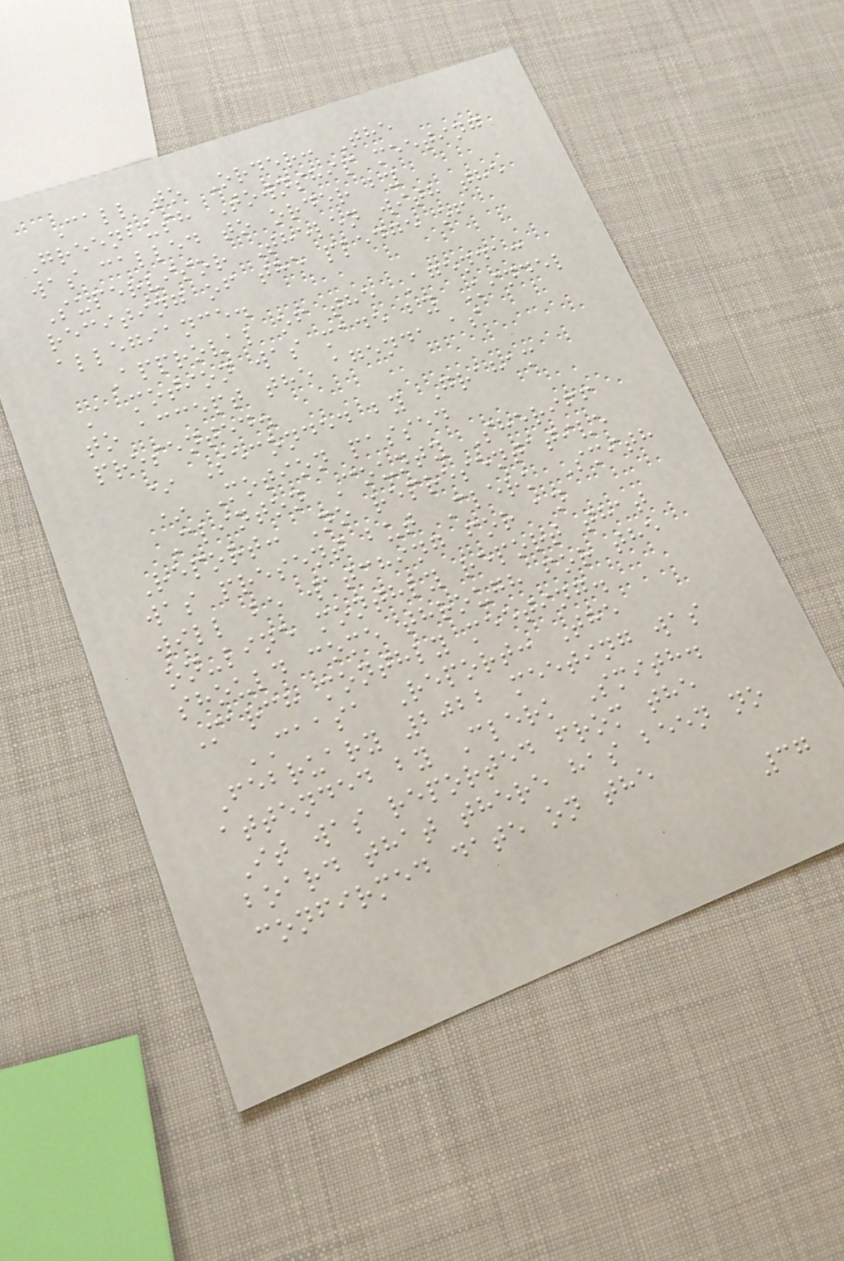Call to Order: The
Greenbush Township meeting
was called to order by
Supervisor Thelen with the
reciting of the pledge of
allegiance.
Approval of the Agenda:
A motion was made by Kindel
to accept the agenda as
presented.
* Seconded by Graham
* Motion passed
Clinton County Sheriff
Report: No representative
was present but Clerk Smith
will be watching for an
on-line monthly report that
should come through for the
March monthly meeting.
CAASA Report: The
February 2022 meeting was
attended by Clerk Smith.
It was reported from the
board that there has been no
confirmed date on the
37
